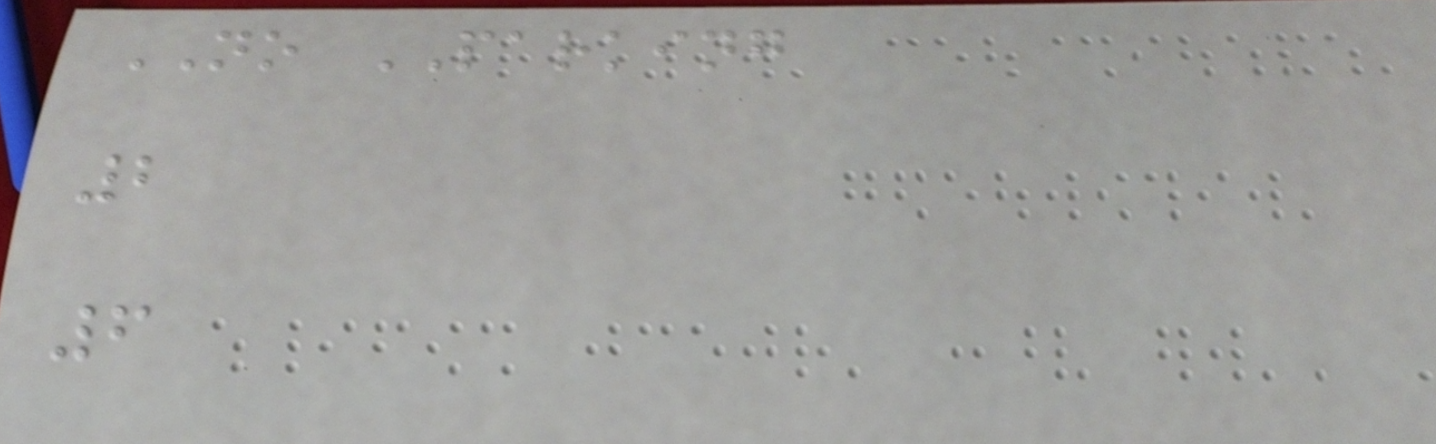NO PARKING
2
6
